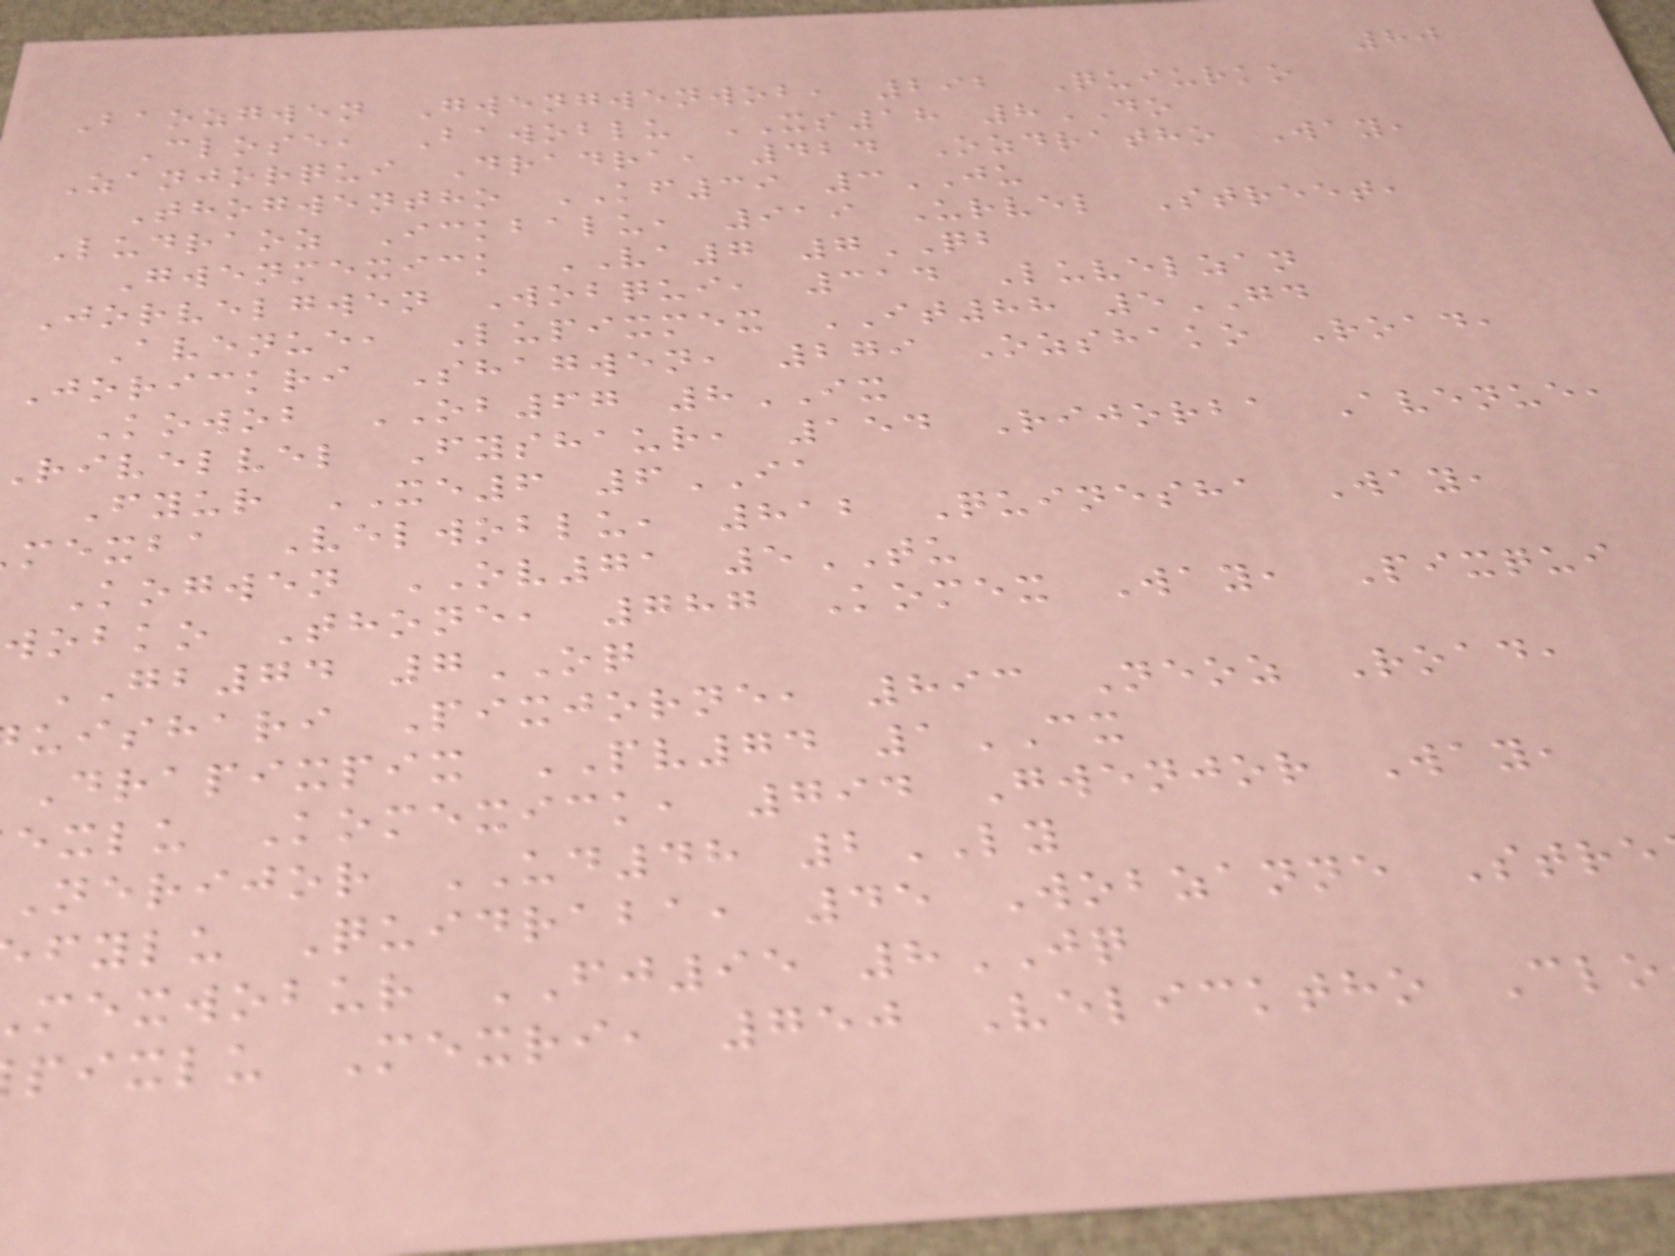80
Baozgwen Gwengwenwob, 292 Quiurko
Close, Bawoblu XS18 8DO
Zanjorqui Dradra, 424 Ozdratho Way,
Thogwentho KF39 3JU
Ludraoz Ickbalu, 919 Urvel Street,
Gwenmexick VA7 7QB
Jorvelgwen Wobqui, 314 Luvelzan
Avenue, Lupixmex IT88 5GD
Jorickri Shagwen, 279 Ozshako Road,
Kowob OB67 8IX
rivelvel Fyshaur, 154 Rijorba Avenue,
Fyur XE6 6IA
mexba Velwoblu, 812 Quinesha Way,
Kogwen OV71 5TU
wobko Thone, 787 Komex Way, Pixqui
GB74 7OQ
uishari Pixjorne, 893 Neoz Road,
Drapixpix PV74 1CX
exlu Komexick, 794 Gwenjor Way,
Nerijor UD48 2LY
fylu Quidraba, 45 Wobzanne Stre
mexwobur FJ95 8JQ
pixlu Mexri, 750 Velicktho Clo
